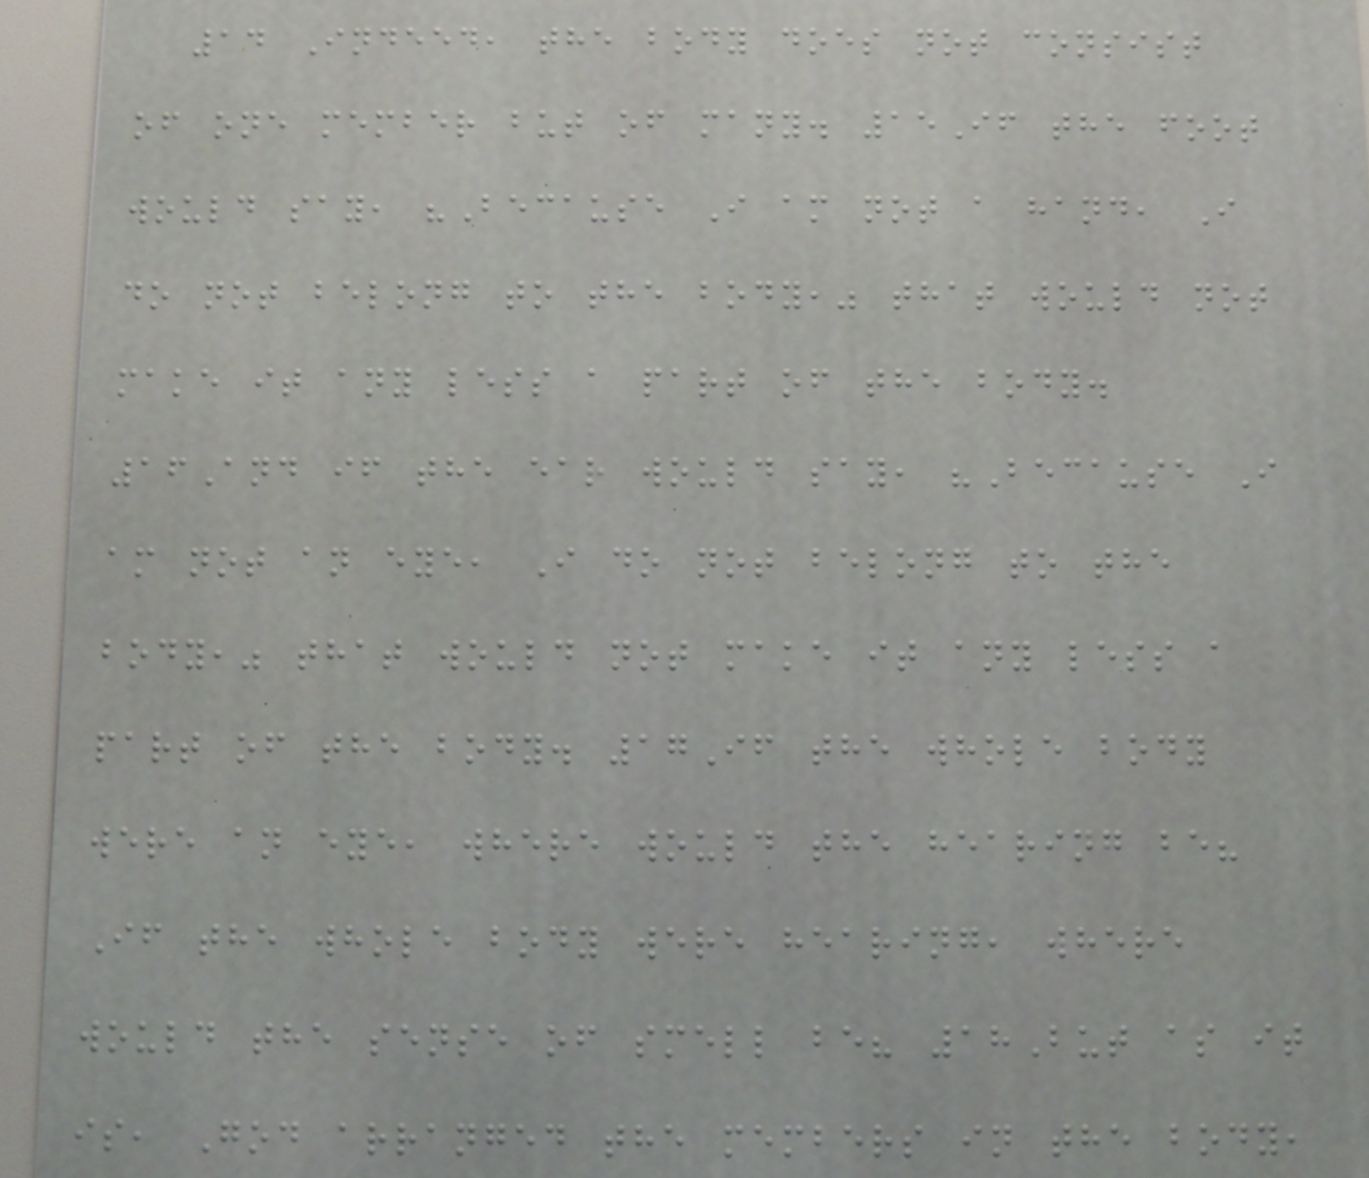14 Indeed, the body does not consist
of one member but of many. 15If the foot
would say, "Because I am not a hand, I
do not belong to the body," that would not
make it any less a part of the body.
16And if the ear would say, "Because I
am not an eye, I do not belong to the
body," that would not make it any less a
part of the body. 17If the whole body
were an eye, where would the hearing be?
If the whole body were hearing, where
would the sense of smell be? 18But as it
is, God arranged the members in the body,
